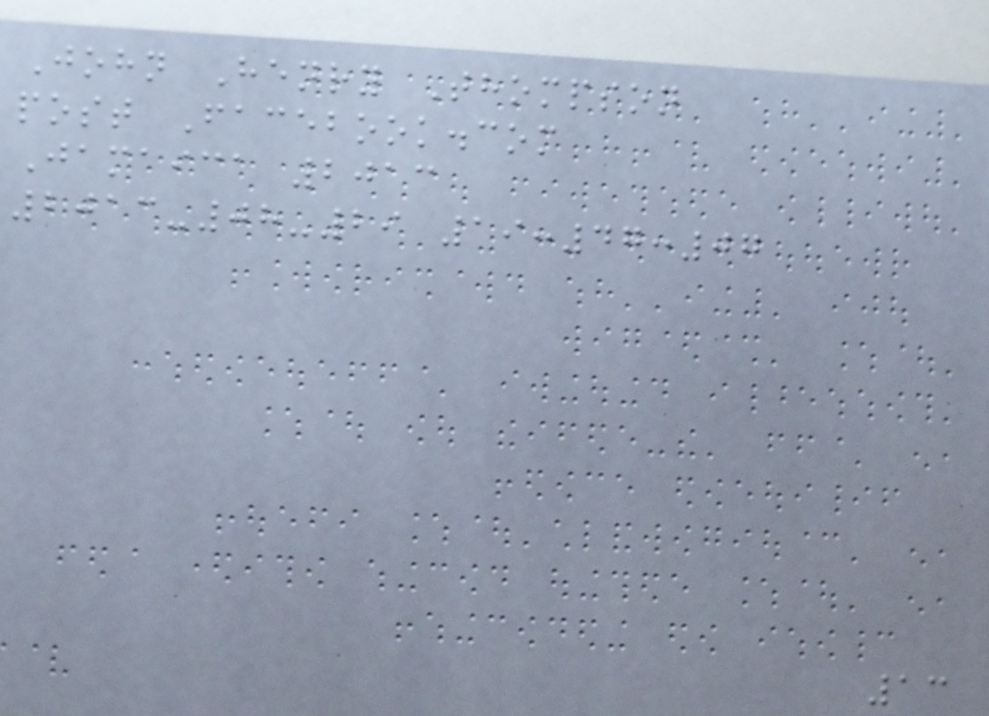John Henry Thompson
post Facebook.com
Jamaica 2013
2013-08-29 19:47:07
13
